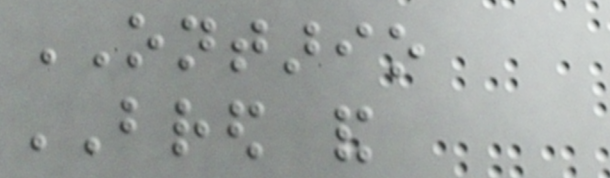ONTARIO
BRED and
